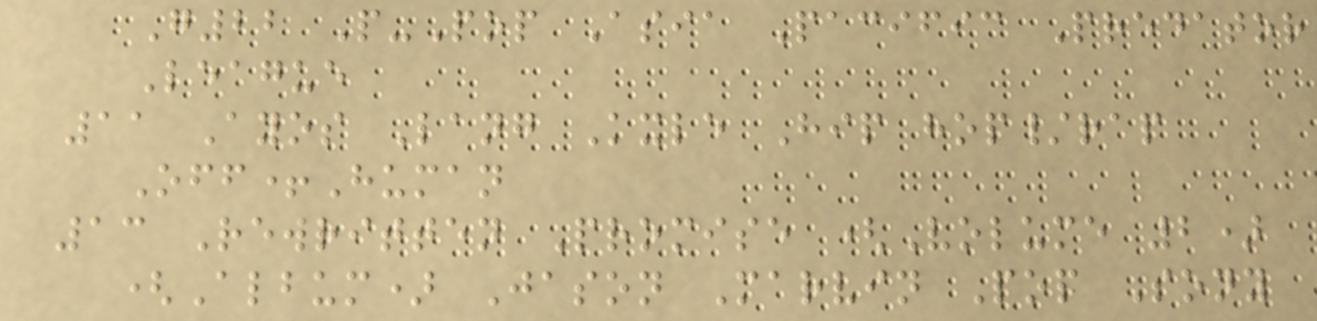G22 P-Pop Asia Pacific Predator
League
11 Ayos Lang Kxle Hip hop/rap
Off+Human
13 Rewritten Promise (Volume 2)
(Album) Jason Marvin Pop Sony
